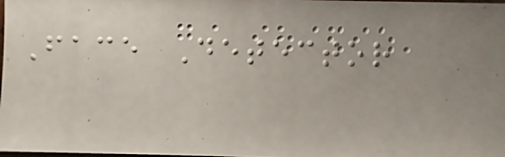Face Detector
